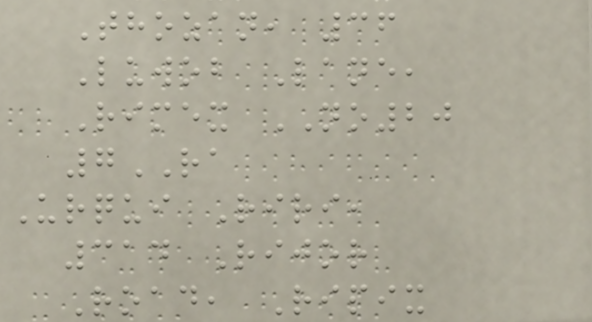Thozan, 36
Luwob Lane,
Rimex NO20
7RA
Urqui Riri,
314 Rijor
Road, Ripix
